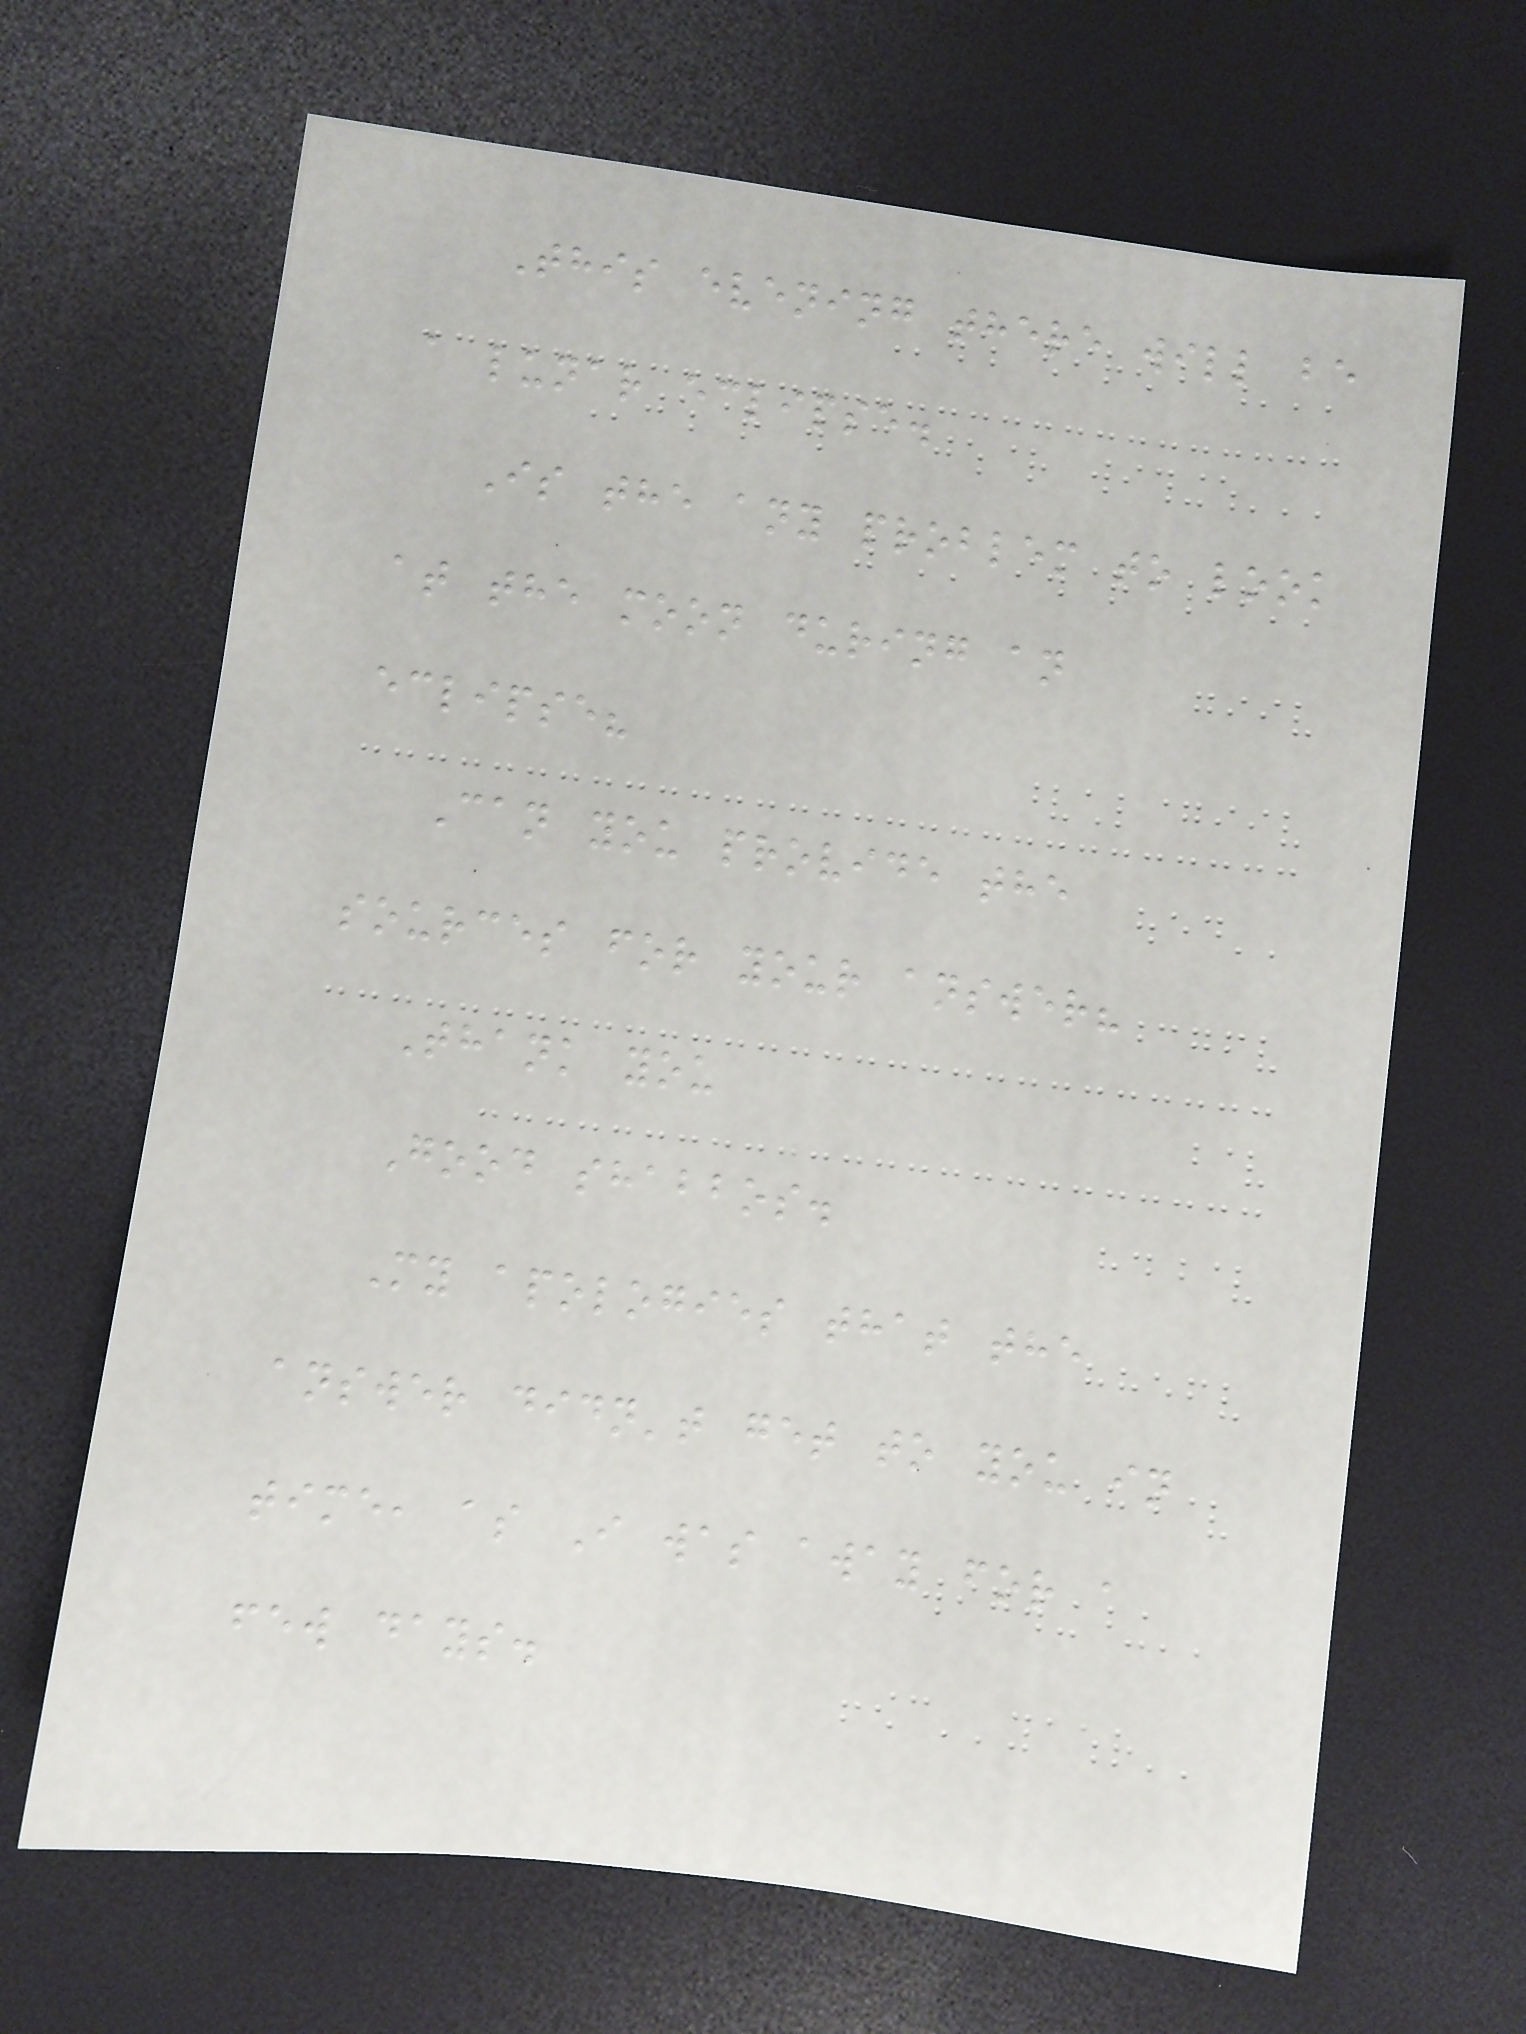This evening there will be
a lunar eclipse.
Is the any problem to look
at the moon during an
eclipse?
Can you provide the
sources for your answer?
Thank you
Good shabbos.
My apologies that the
answer didn't get to you in
time, as I was away for a
few days.
